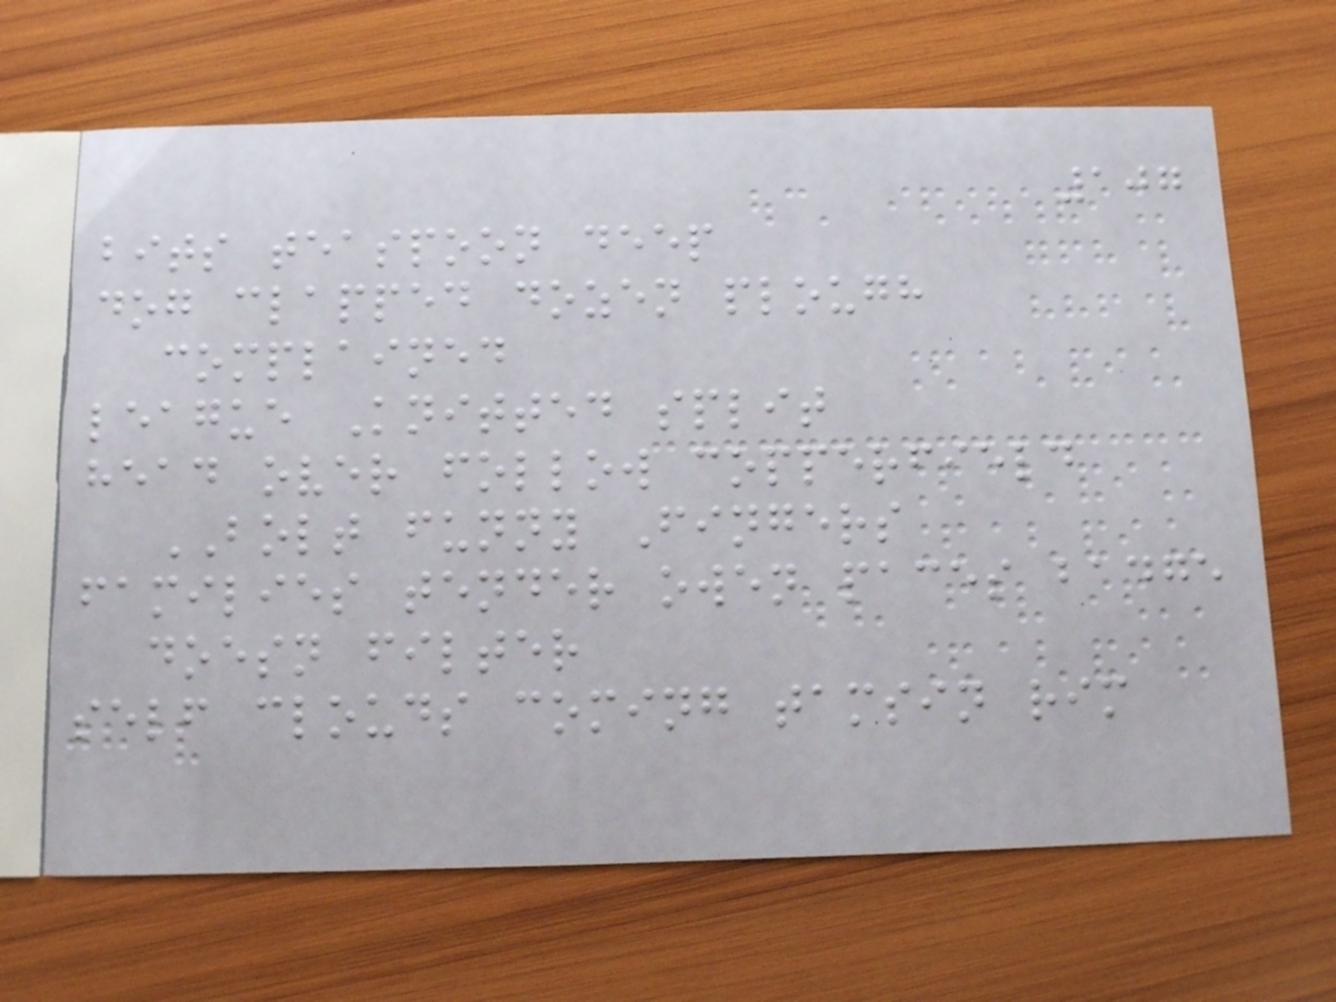107
bits teaspoon deep
dog clapped dozen plough
complained
league Knitted split
head over follow copperfield
BOLT funny Fingers
families tender owen paces badge
doesn filter
self clouds coming tamsin rim
